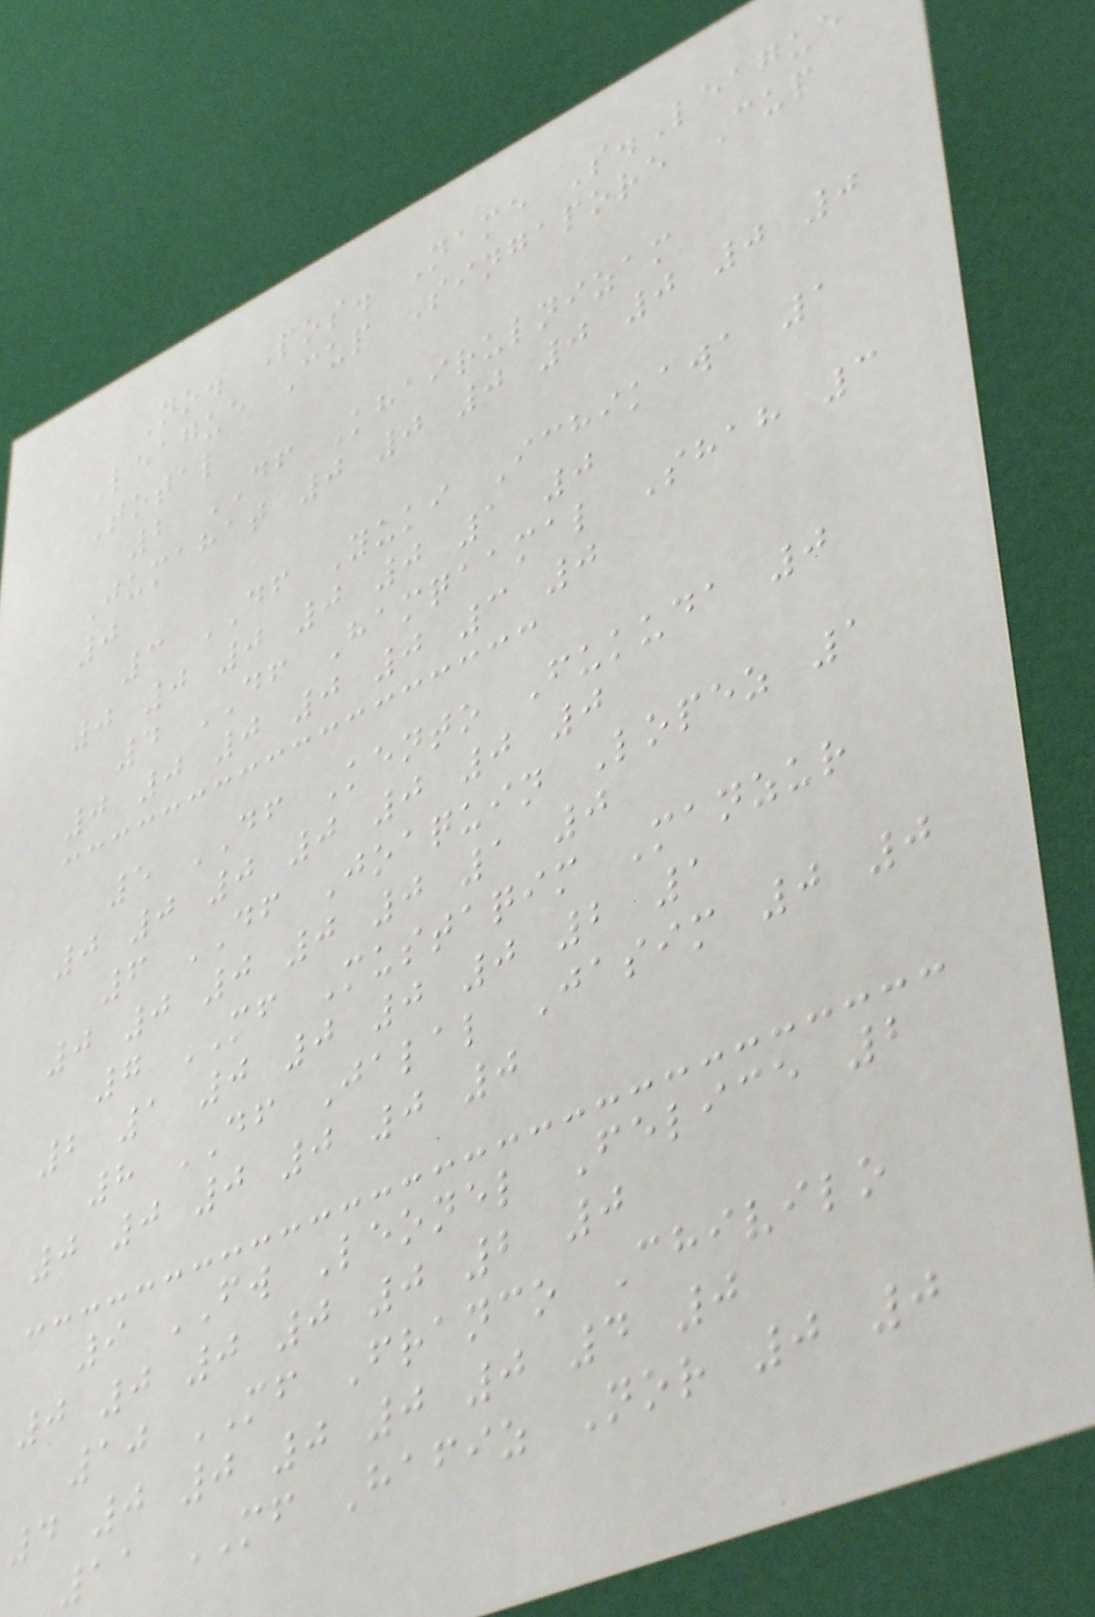No. Pos. Name S.League
League Cup Singapore Cup
Total
2 DF Khairulnizam
Jumahat 0 0 0 0 0 0 0
0
3 DF Yuki Ichikawa 1
0 0 0 0 0 1 0
4 DF Hamqaamal Shah 3
0 0 0 0 0 3 0
5 DF Kento Fukuda 0
0 0 0 0 0 0 0
6 DF Joaquin Lopez 1
0 0 0 0 0 1 0
7 MF Mustaqim Manzur
2 1 0 0 0 0 2 1
8 DF Jalal Jasim 0 0
0 0 0 0 0 0
9 FW Leonel Felice 2
0 0 0 0 0 2 0
10 MF Franco Chivilo
4 0 0 0 0 0 4 0
11 MF Hafiz Nor 0 0
